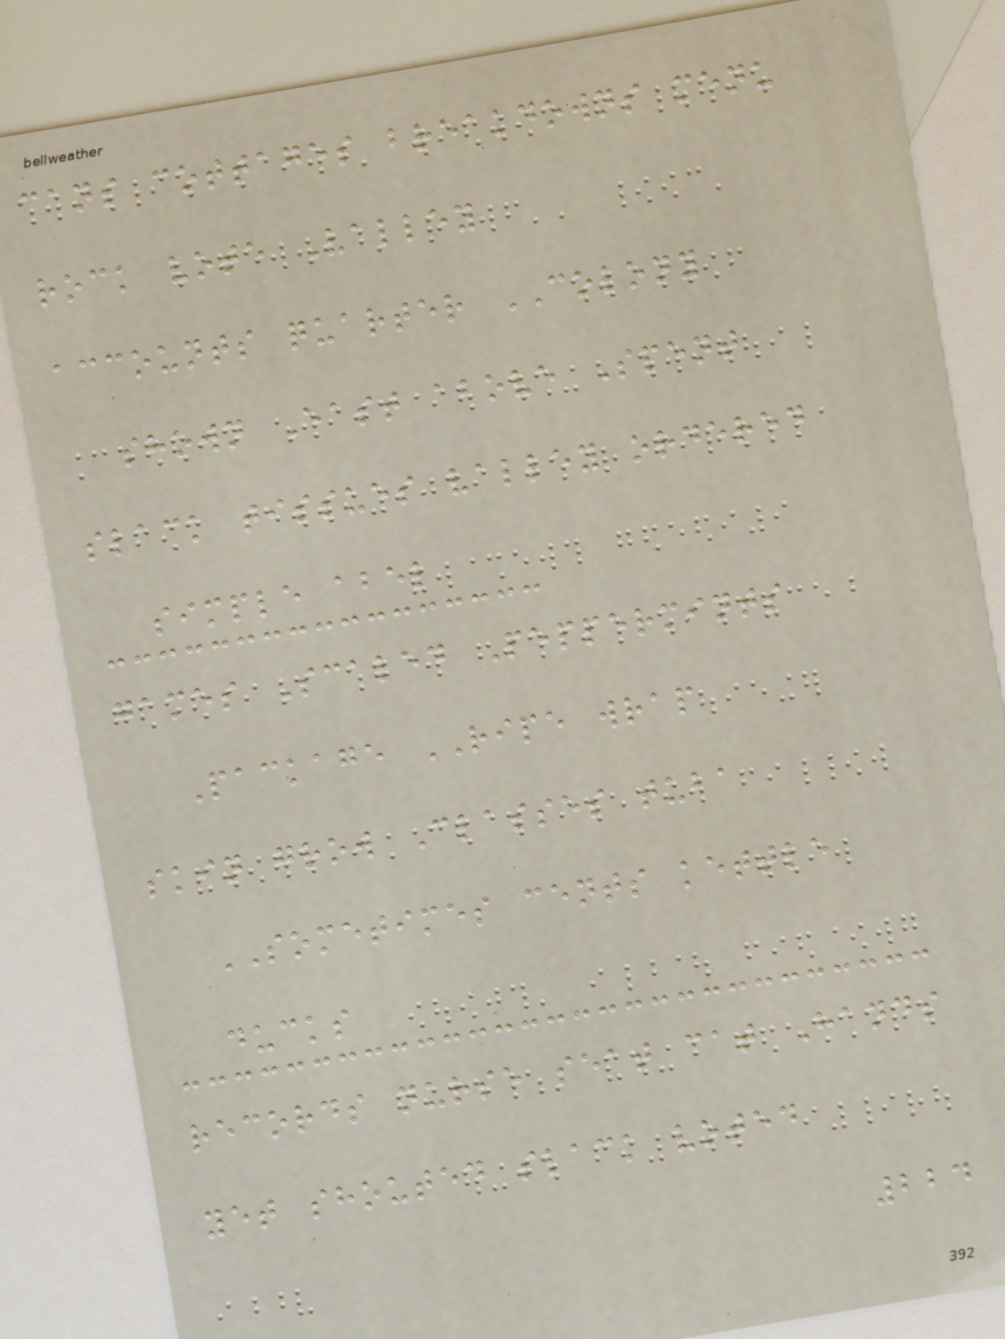cans cottages breakdowns menu
rock vote Valley
accounts quarter COLONY
shown East above Spent
slack tissues valley ordered
simple abel
games Scaled Peppermints
Package RIPE wrap
skin grow Classes tuba
SOMETIMES cents kettle
ducks
records nurse seat cat Hands
yet shouted slack voted
224
